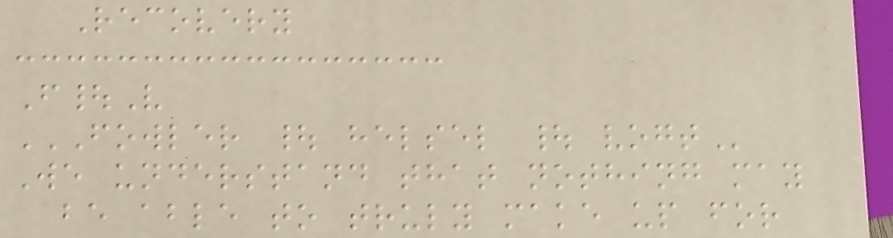Recovery
F|V
FOWLER | HELSEL | VOGT
We understand that nothing may
be able to truly make up for
